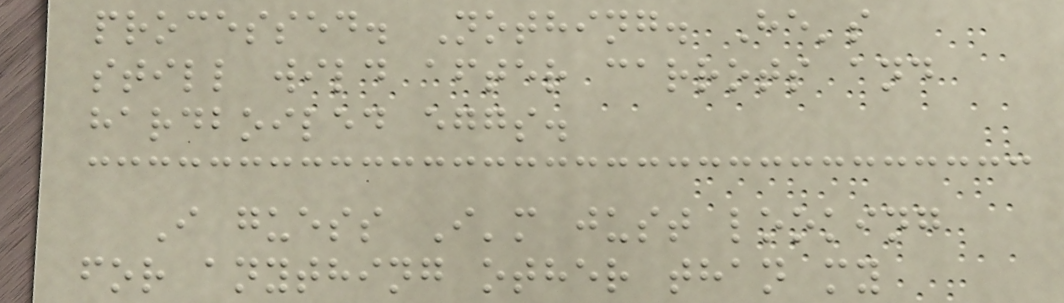processed. Nothing. He's
still wild after carrots and
hardboiled eggs.
I guess I'm just looking
for anything other than my
